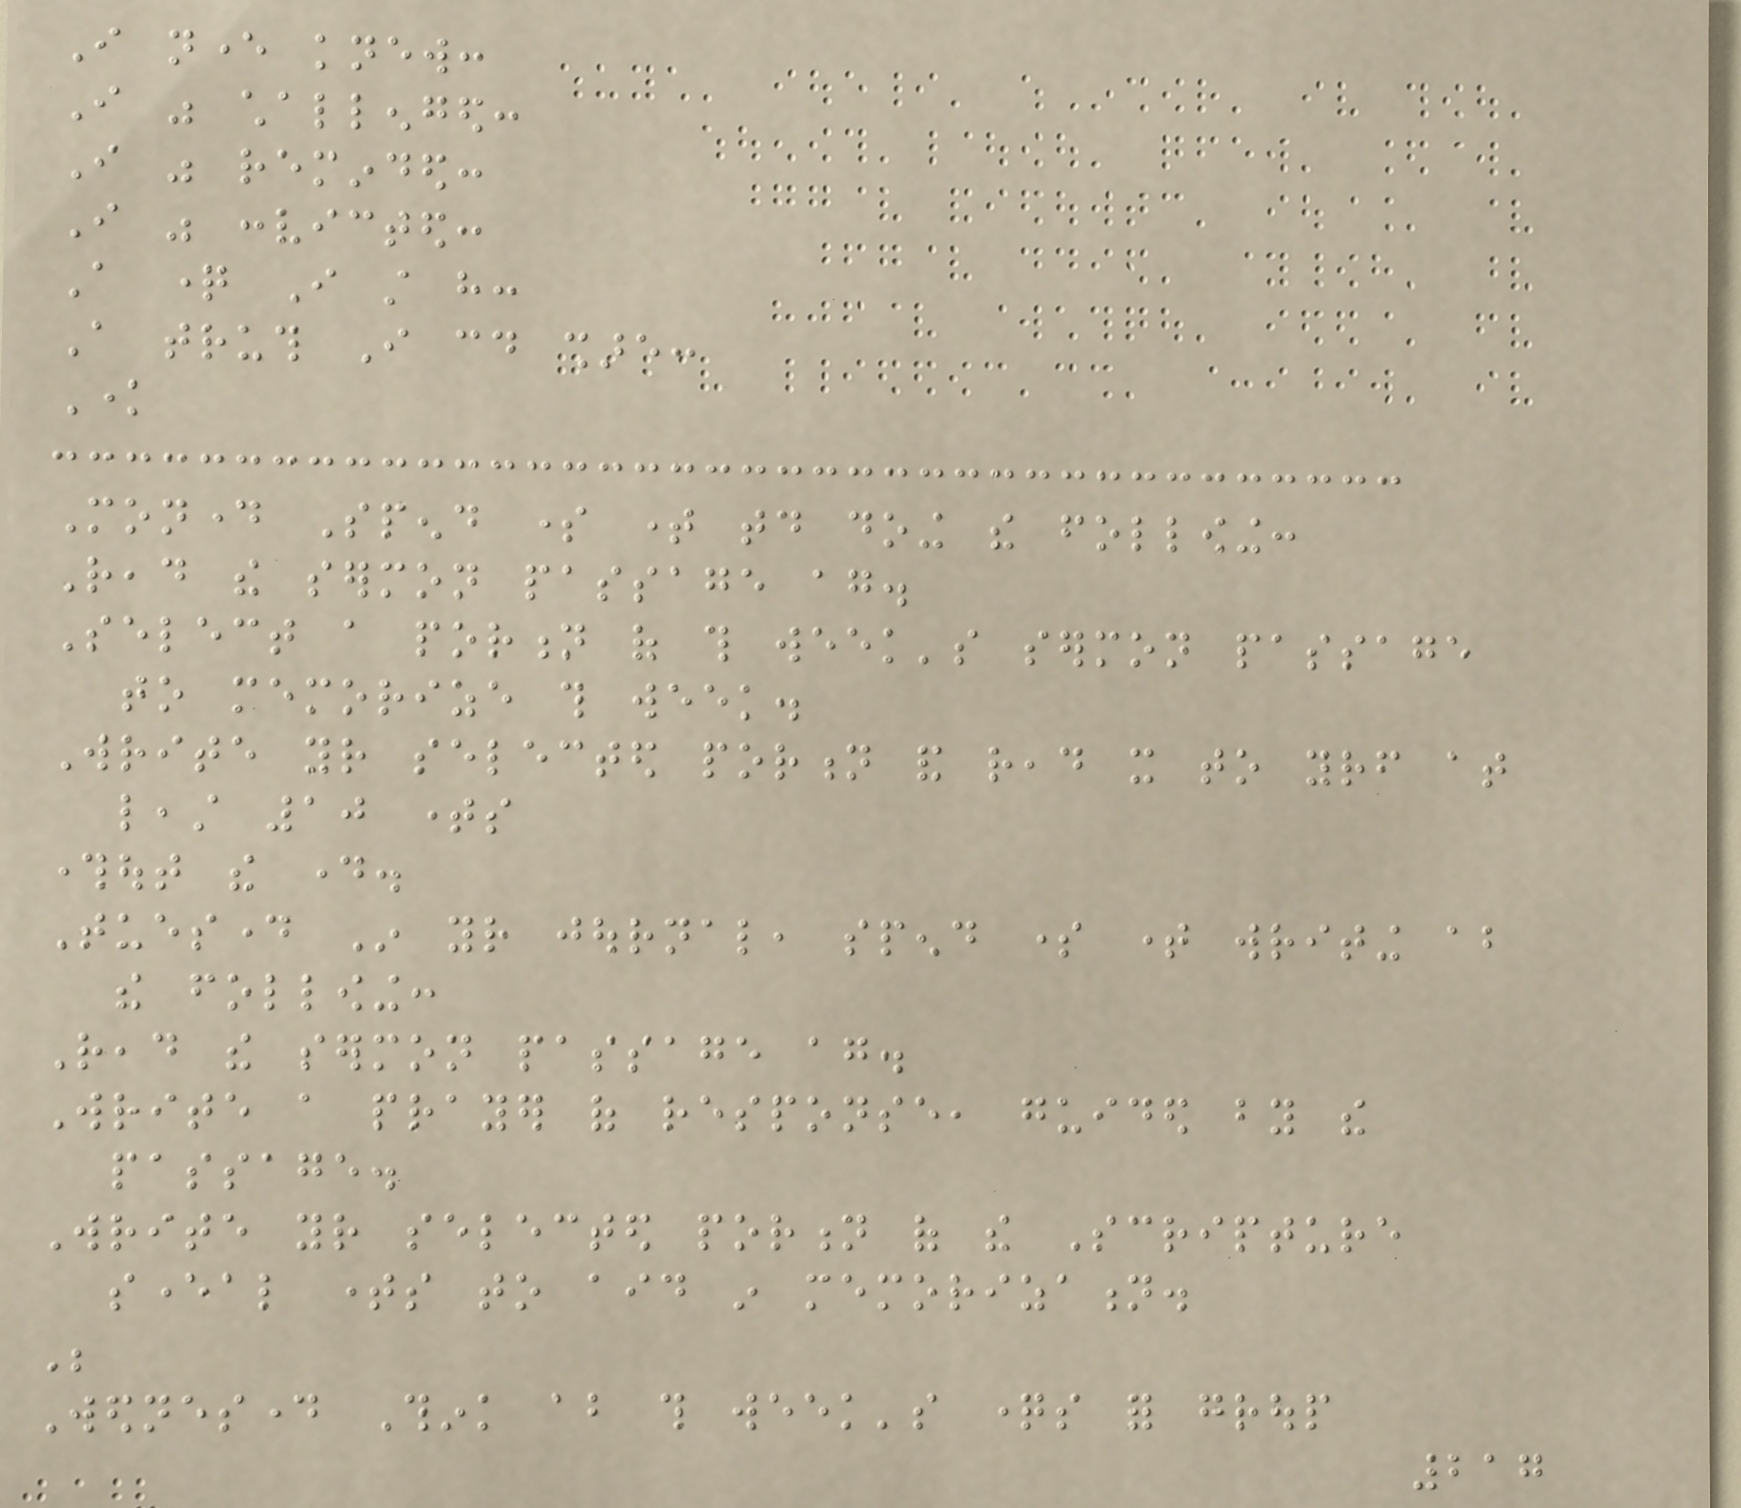I never knew:
I was challenged:
I was reminded:
I was convicted:
A question I still have:
A truth I could share:
Know
Monday Spend some time today doing the following:
Read the sermon passage again.
Select a portion of this week's sermon passage
to memorize this week.
Write your selected portion and read it to yourself at
least 10 times
throughout the day.
Tuesday In your journal, spend some time writing about
the following:
Read the sermon passage again.
Write a prayer of response, guided by the
passage.
Write your selected portion of the Scripture
several times to aid in memorization.
Be
Wednesday Think about this week's questions for group
217
